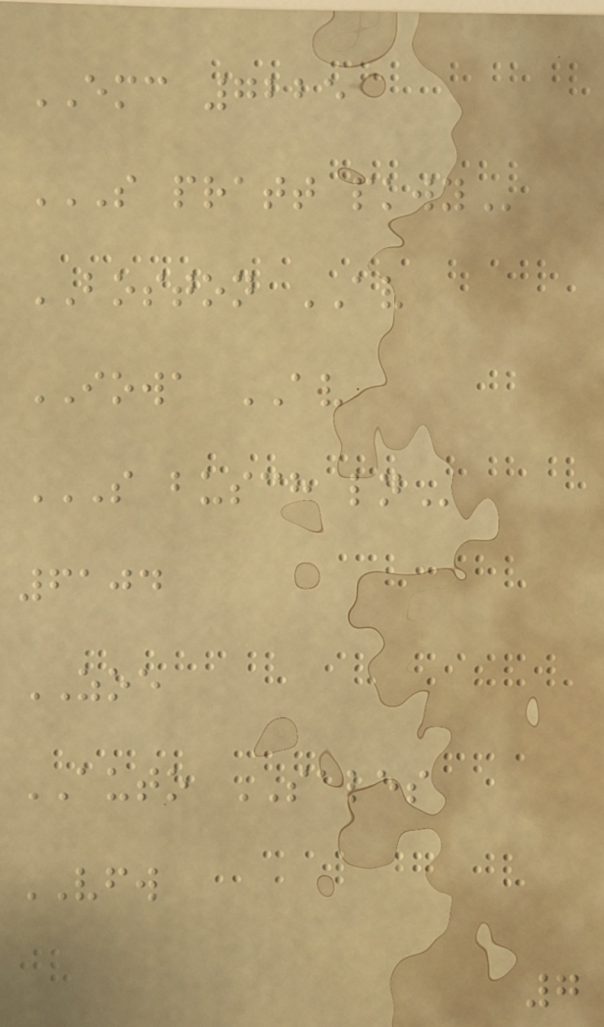EMC 7225
S PRATT PKWY
BOSTON AV
IOWA AV
S BUSCH LN
6104
ZOE
AUTO SALES
VFW
7
